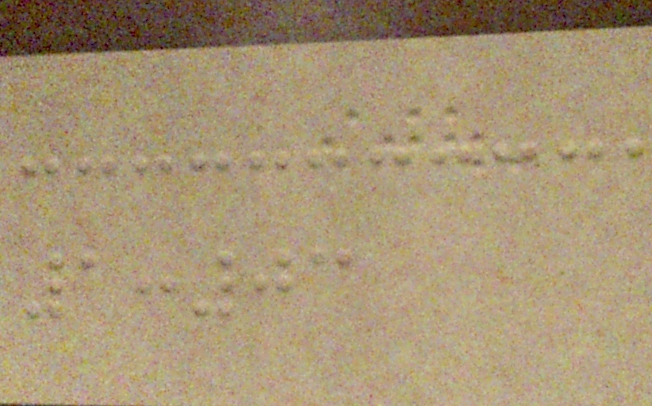1:03
